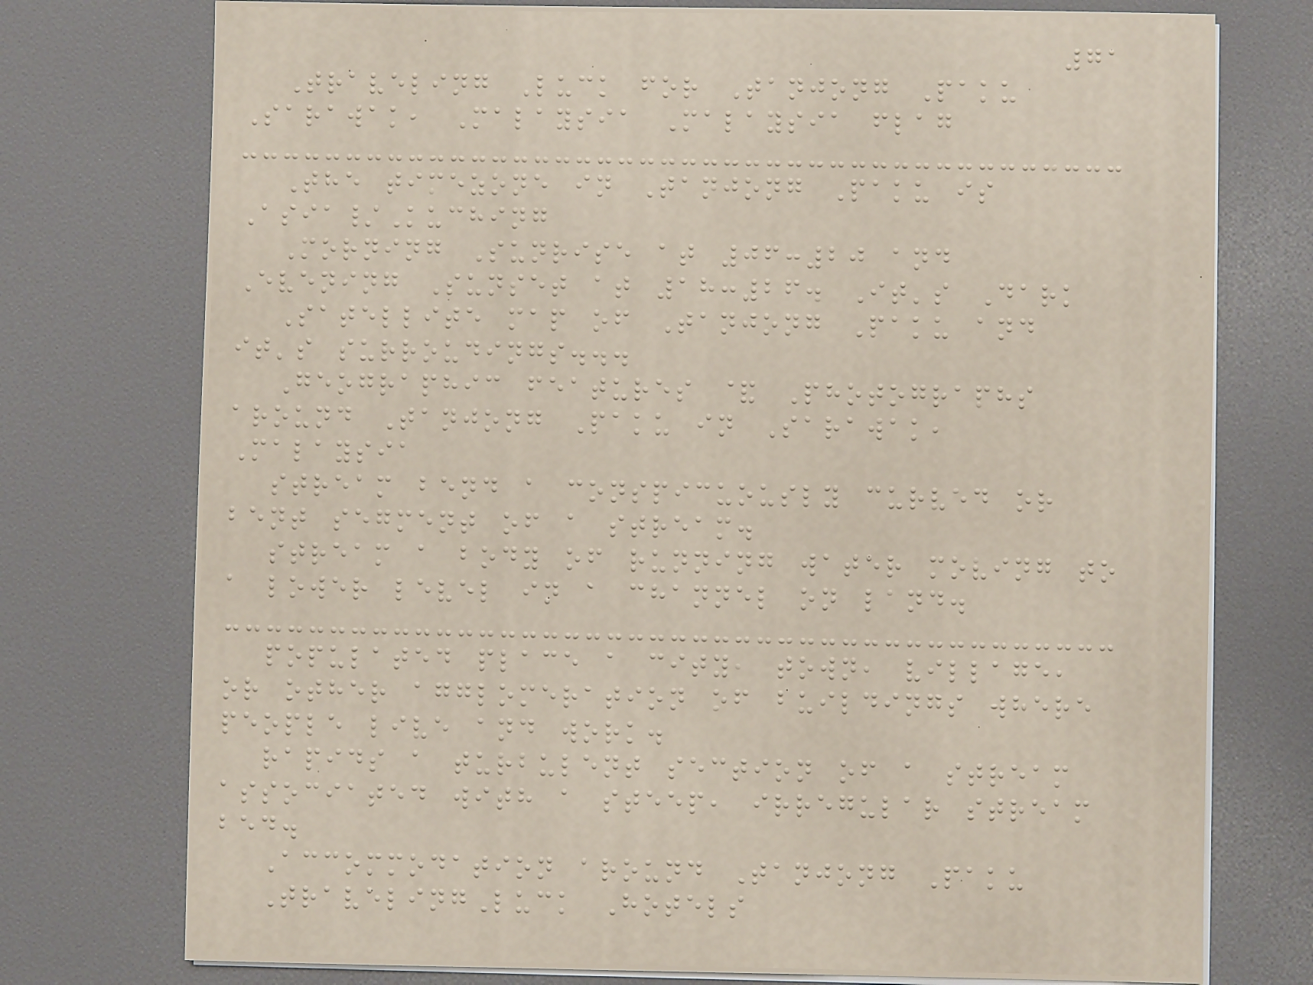71
Traveling Luck for Tanjong Paku
Sarawak, Malaysia Malaysia flag
The timezone in Tanjong Paku is
Asia/Kuching
Morning Sunrise at 06:20 and
Evening Sunset at 18:26. It's Dark
Satellite map of Tanjong Paku and
it's surroudings...
Geographic features & Photographs
around Tanjong Paku in Sarawak,
Malaysia
stream bend a conspicuously curved or
bent segment of a stream.
stream a body of running water moving to
a lower level in a channel on land.
populated place a city, town, village,
or other agglomeration of buildings where
people live and work.
rapids a turbulent section of a stream
associated with a steep, irregular stream
bed.
Accommodation around Tanjong Paku
TravelingLuck Hotels
